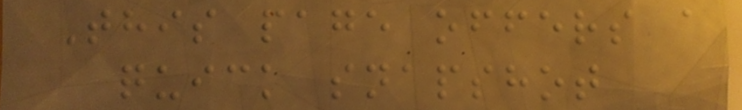This page offers a
quick snapshot
